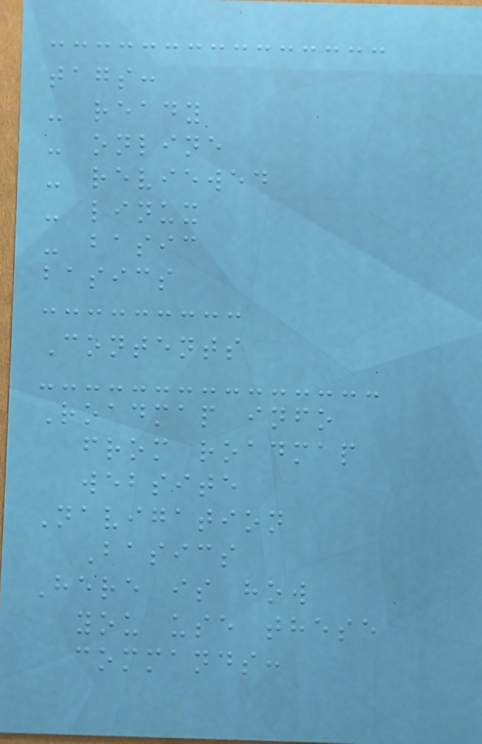tags:
- ready
- online
- reviewed
- linux
- basic
basics
Contents
Roadmap info
from roadmap
website
Navigation
Basics
Here is how
you use these
commands:
